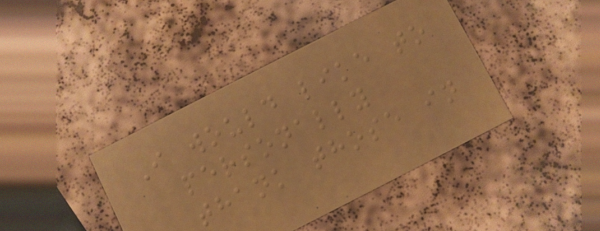I would like to
personally
thank those in
